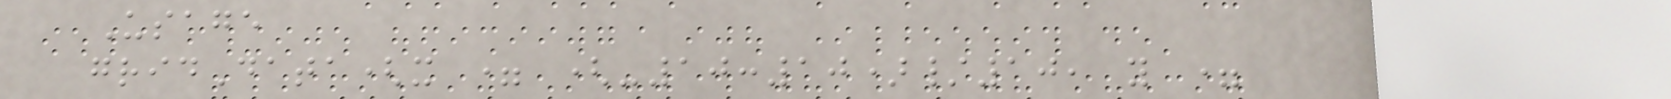Usage
gridData(x = (-10:10)/10, y =
